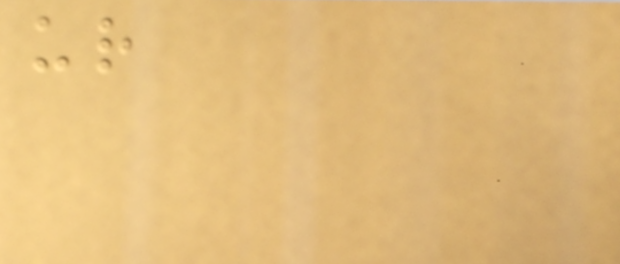ur
